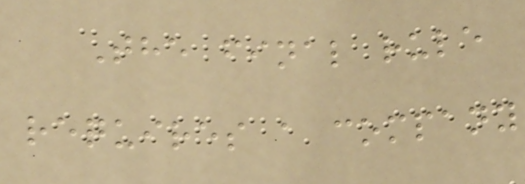The final rule
requires a company
